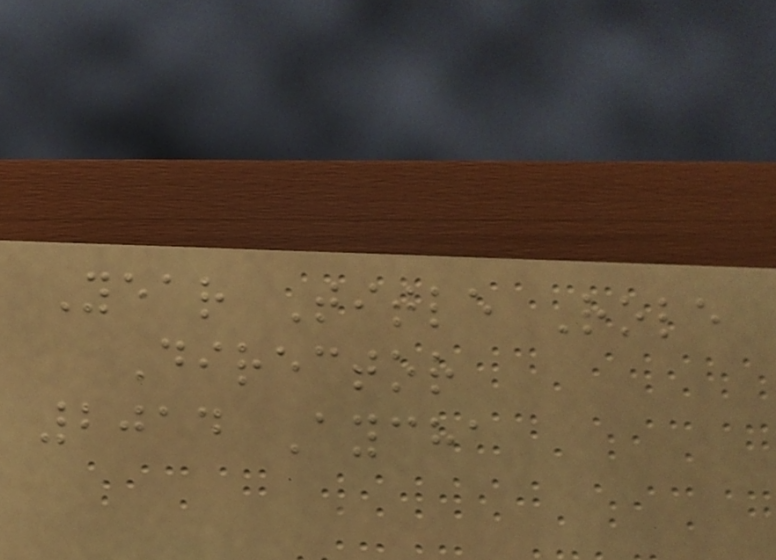Year Title Role
Director
2014 Aycha
